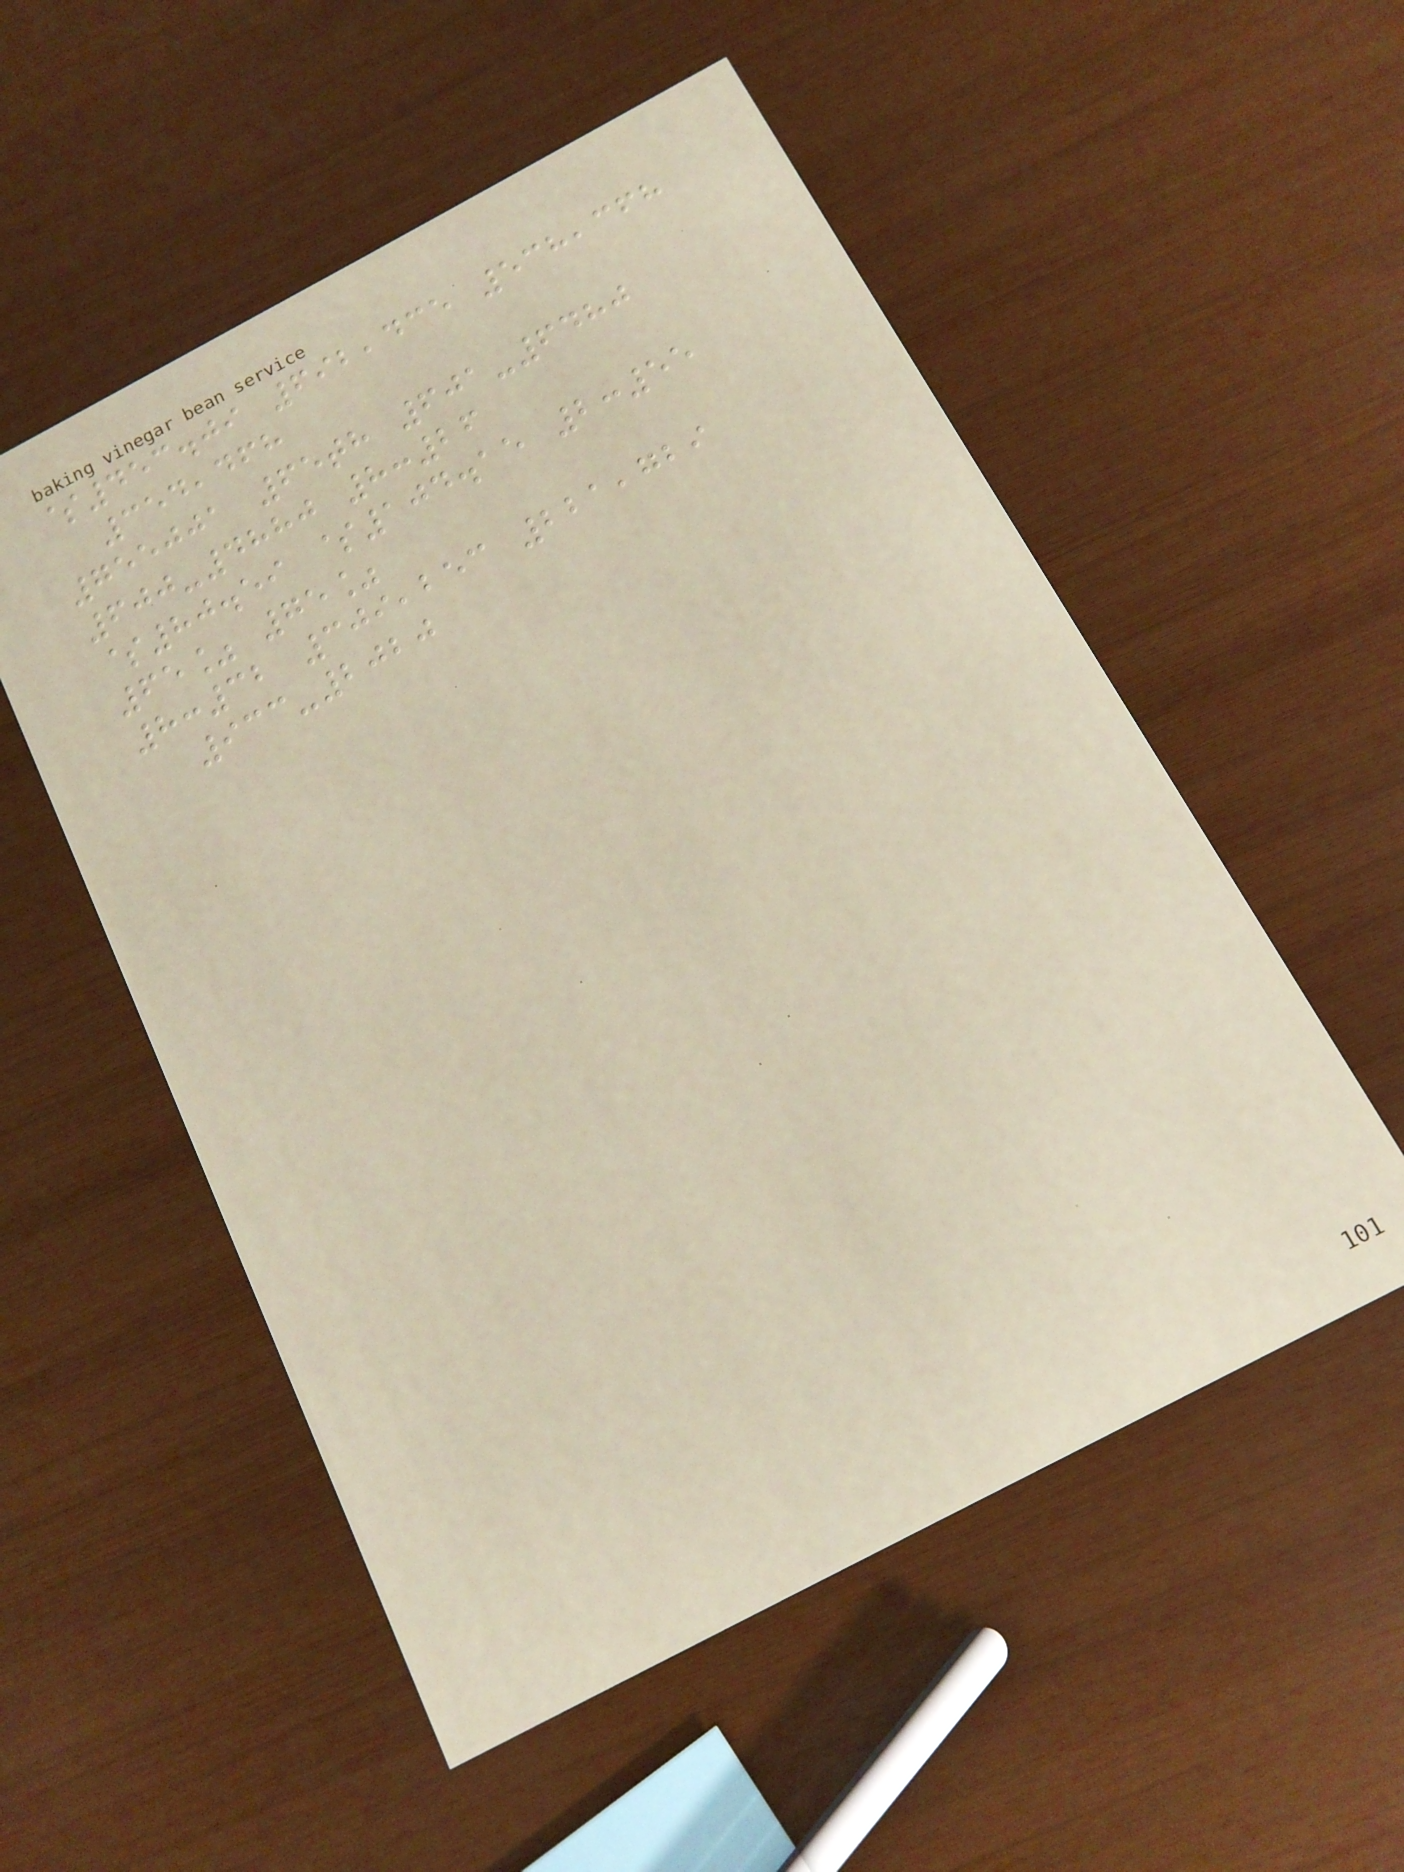$453.09 692,435 538,368
354,468
755001 65th 601-6480
600-4880 8:26
$80.59 $104.15 2:55
65% 75%
8:32 309,253 221,729
933-2020
